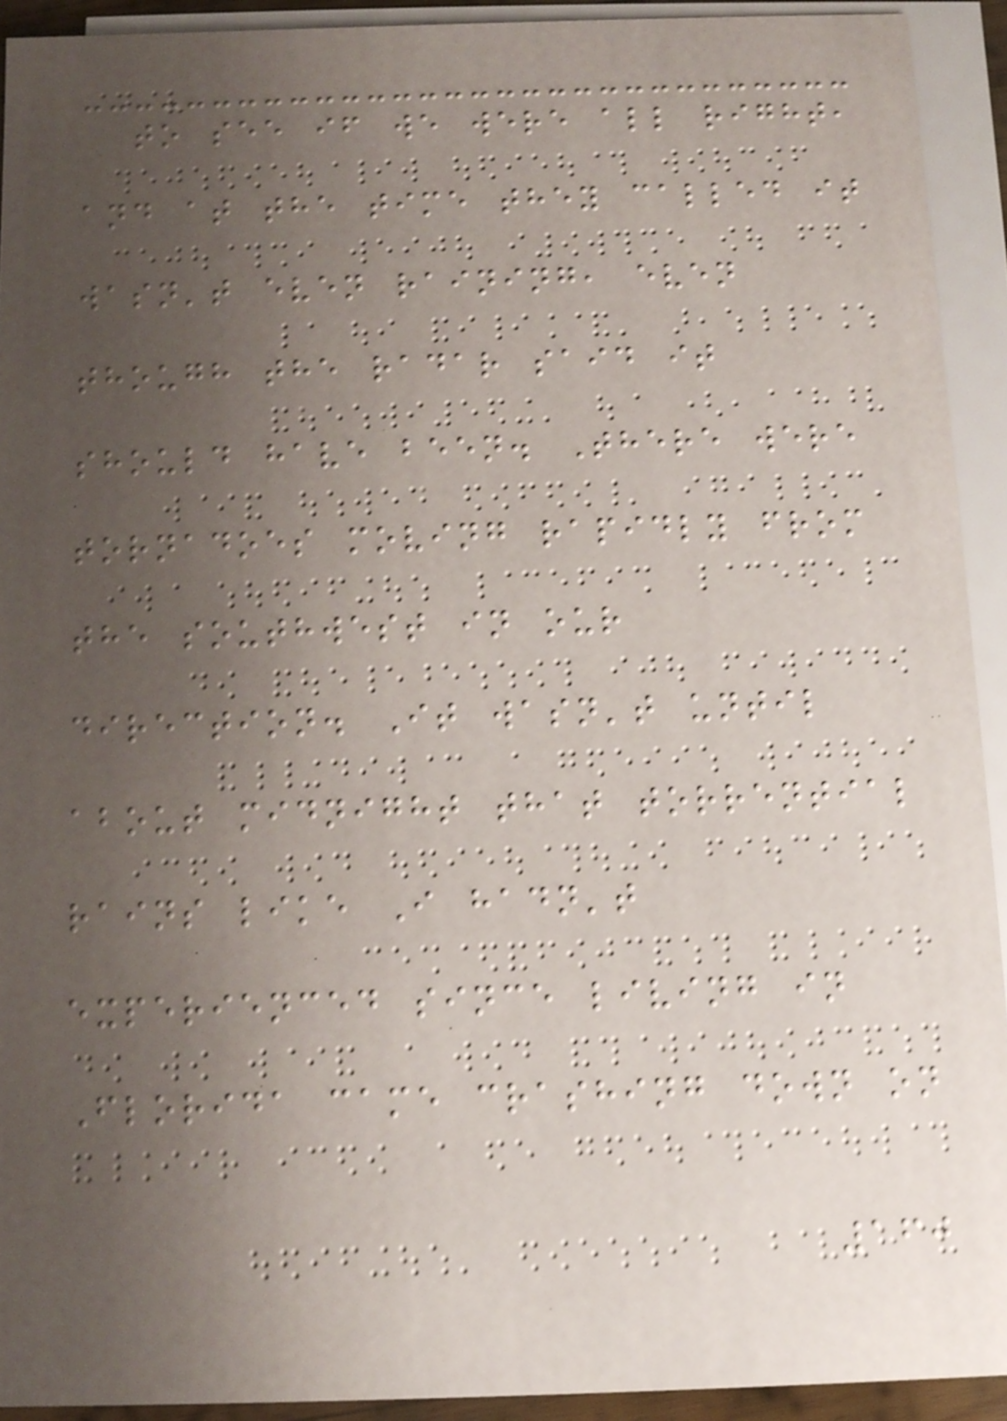to see if we were all right,
and at the time they called it
wasn't even raining, even
though the radar said it
should have been. There were
tornadoes moving rapidly from
the southwest in our
direction. It wasn't until
about midnight that torrential
rains like I hadn't
experienced since living in
Florida came crashing down on
160
